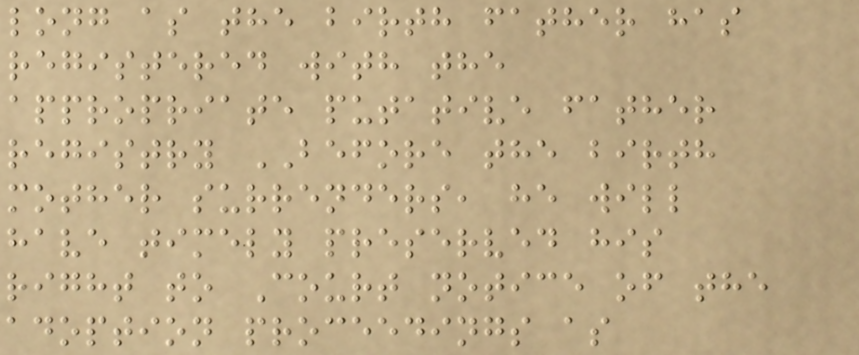long as the birth father has
registered with the
appropriate putative father
registry BEFORE the birth
mother surrenders, he will
have timely preserved his
right to Court notice of the
adoption proceedings as
